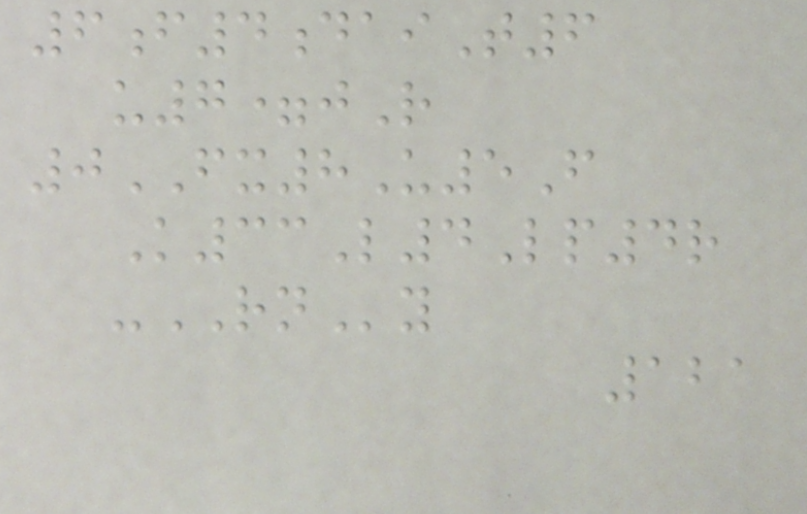6f4daiT6
u7=jR
0FX8U5F
K33L4Lp4r
-RNy
121
